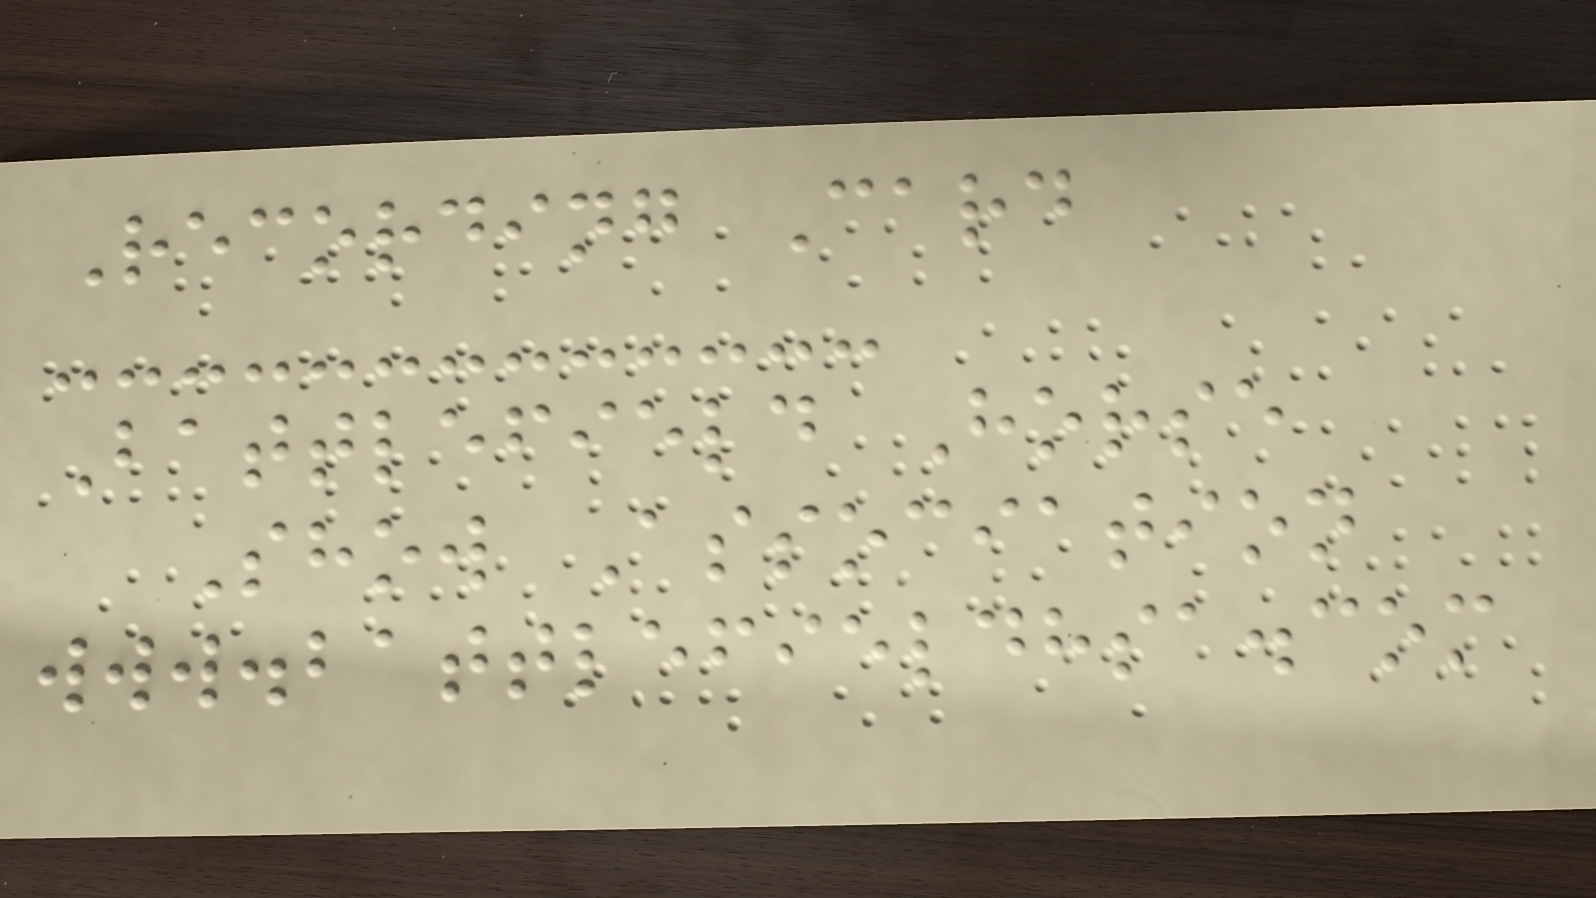Recording Card
Battlefield Horse
Show Association
www.battlefieldhsa.com
